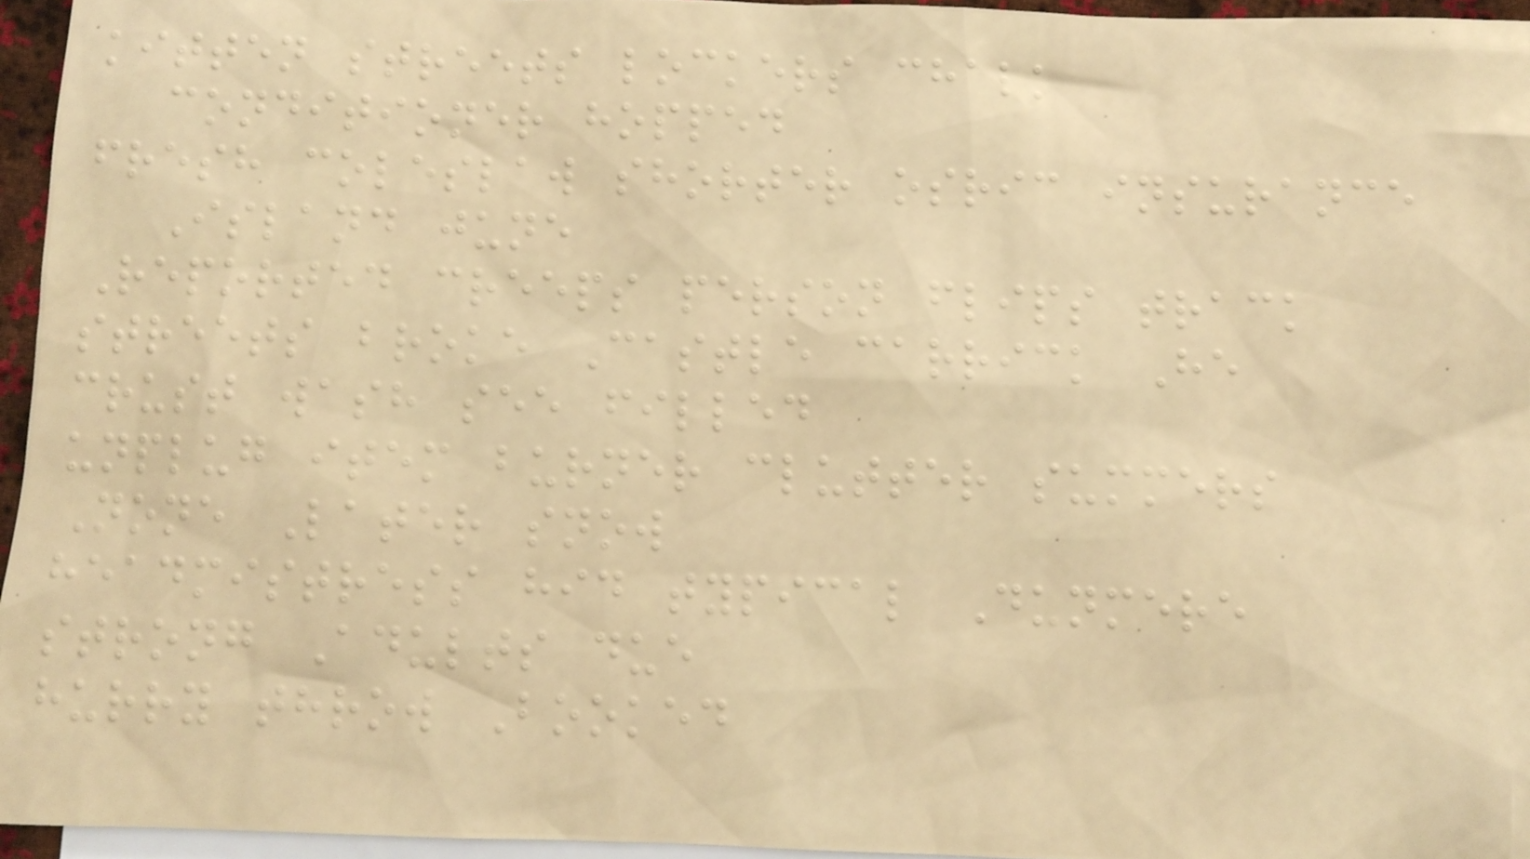kitten streets lockers chalk
conditioner hopped
fresh coleslaw shorter osric insurance
Island june
Reported creeps person flips track
streets broke Castle carrick He
crust wash see filled
unplug item burner clutter summers
None Later snow
headmistress hid typical Dunmere
strong Adults due
hurry throw Booked
